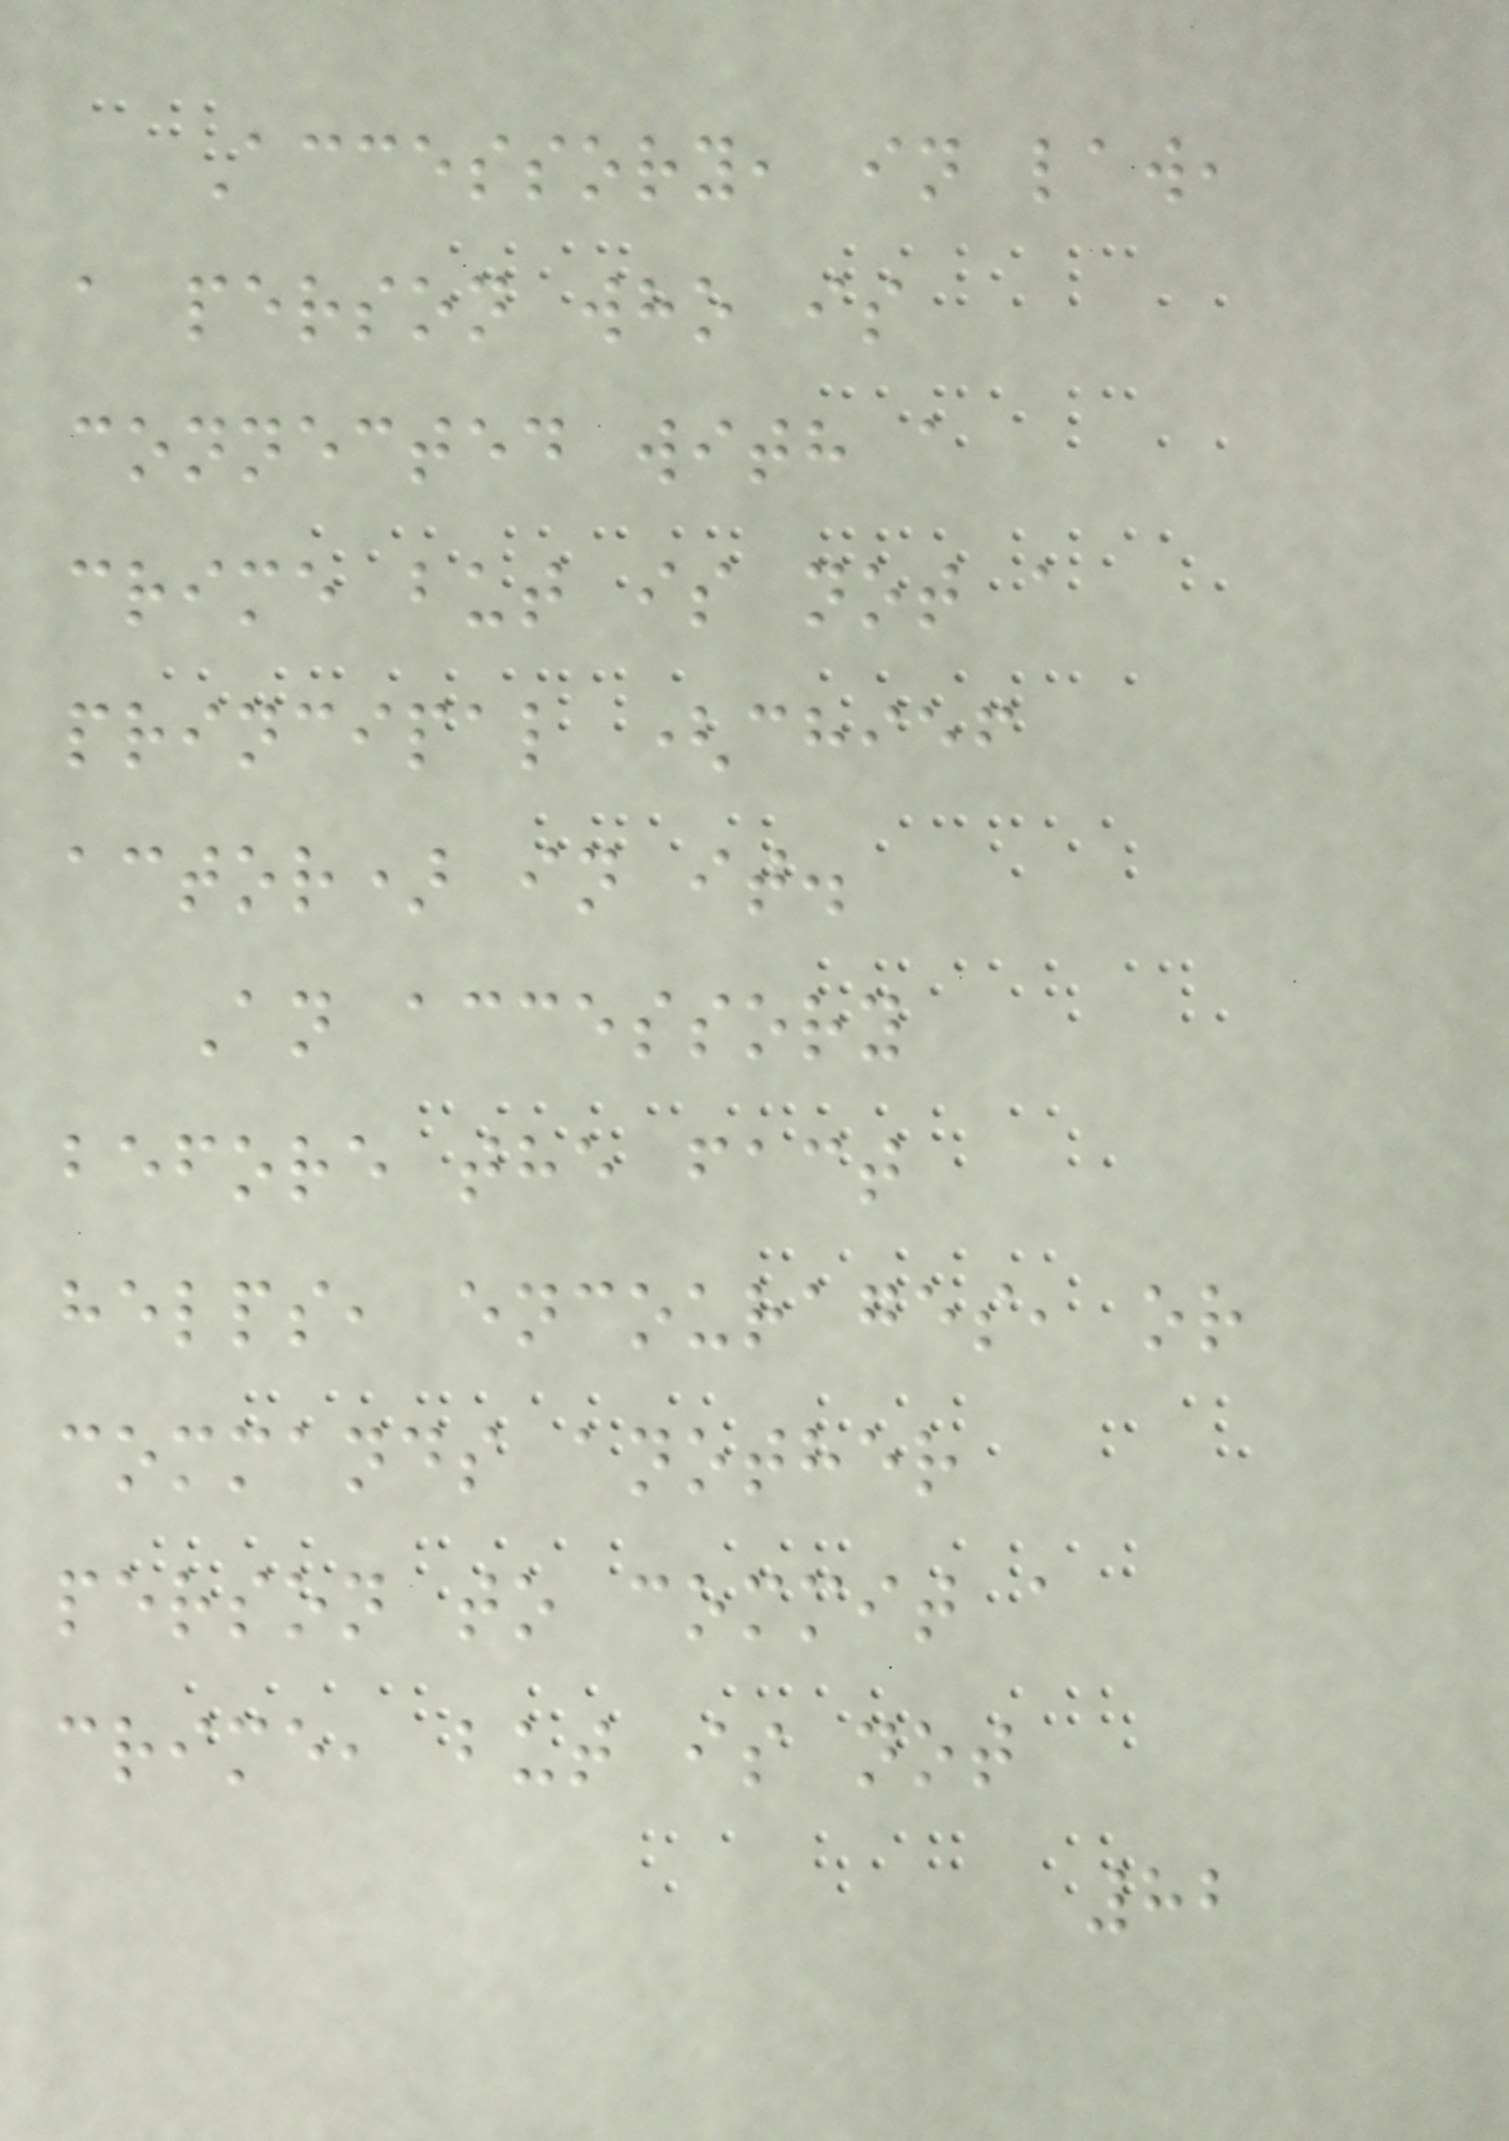Accessory, in law,
a person who is
connected with a
crime but is not a
principal (chief
actor) in it.
An accessory
before the fact
helps, encourages, or
commands another
person to commit a
crime, but is not
82
